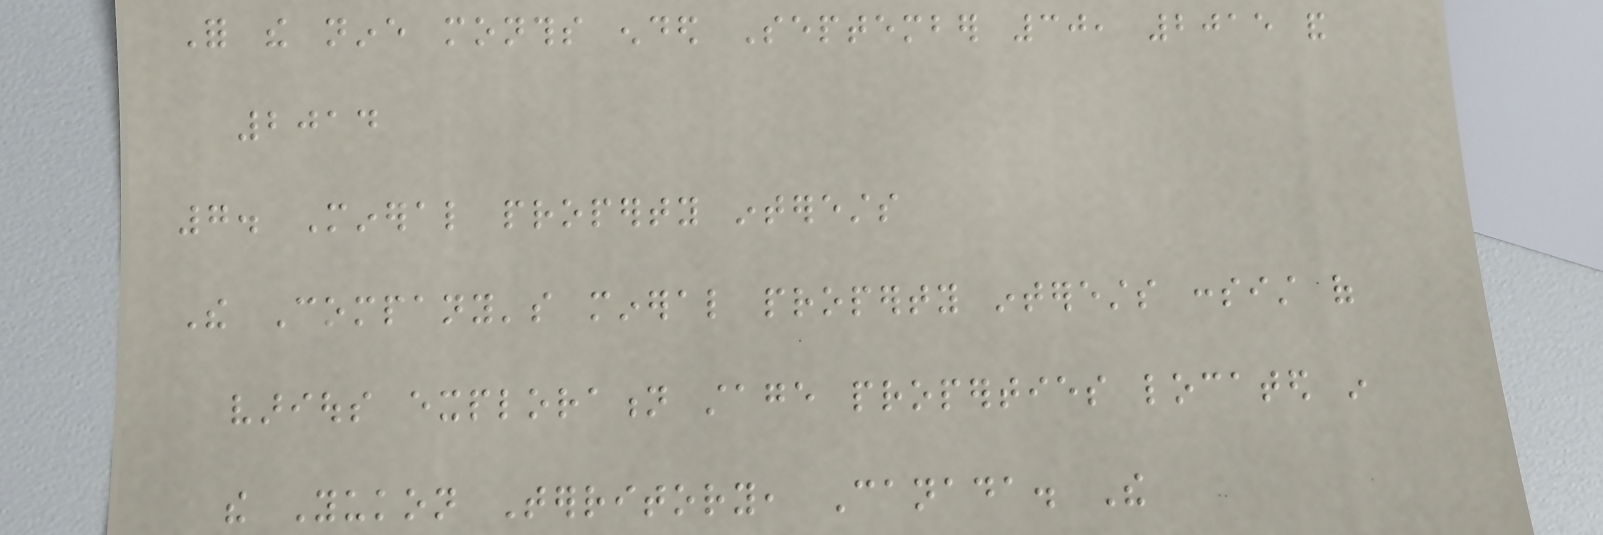For the nine months ended September 30, 2015 and
2014
7. Mineral property interests
The Company's mineral property interests consist of
various exploration stage properties located in
the Yukon Territory, Canada. The
